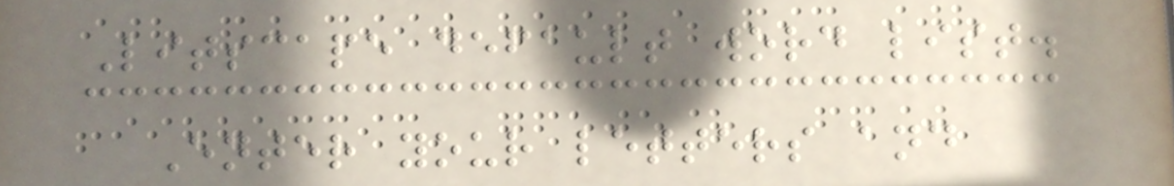Litscape default word list.
Enter your letters and
